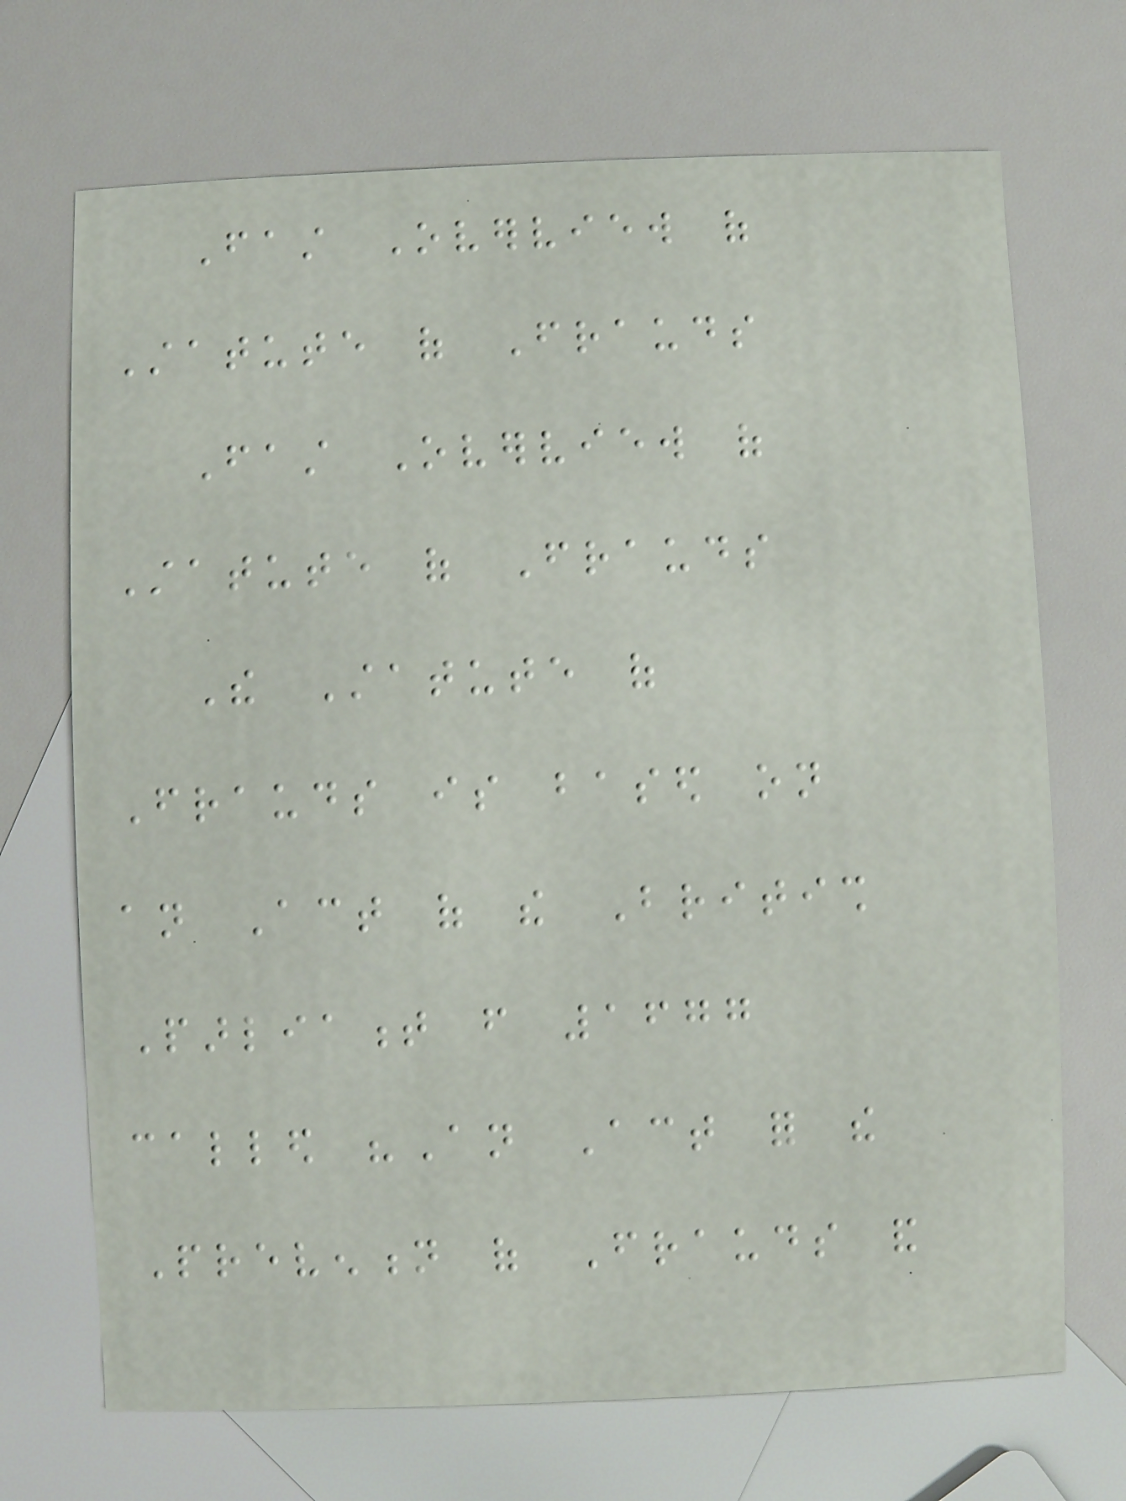Fast Overview of
Statute of Frauds
Fast Overview of
Statute of Frauds
The Statute of
Frauds is based on
an Act of the British
Parliament from 1677
called "An Act for the
Prevention of Frauds and
